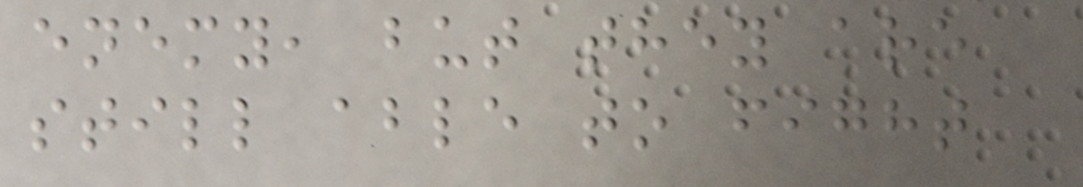enemy, but they are
still able to fight
